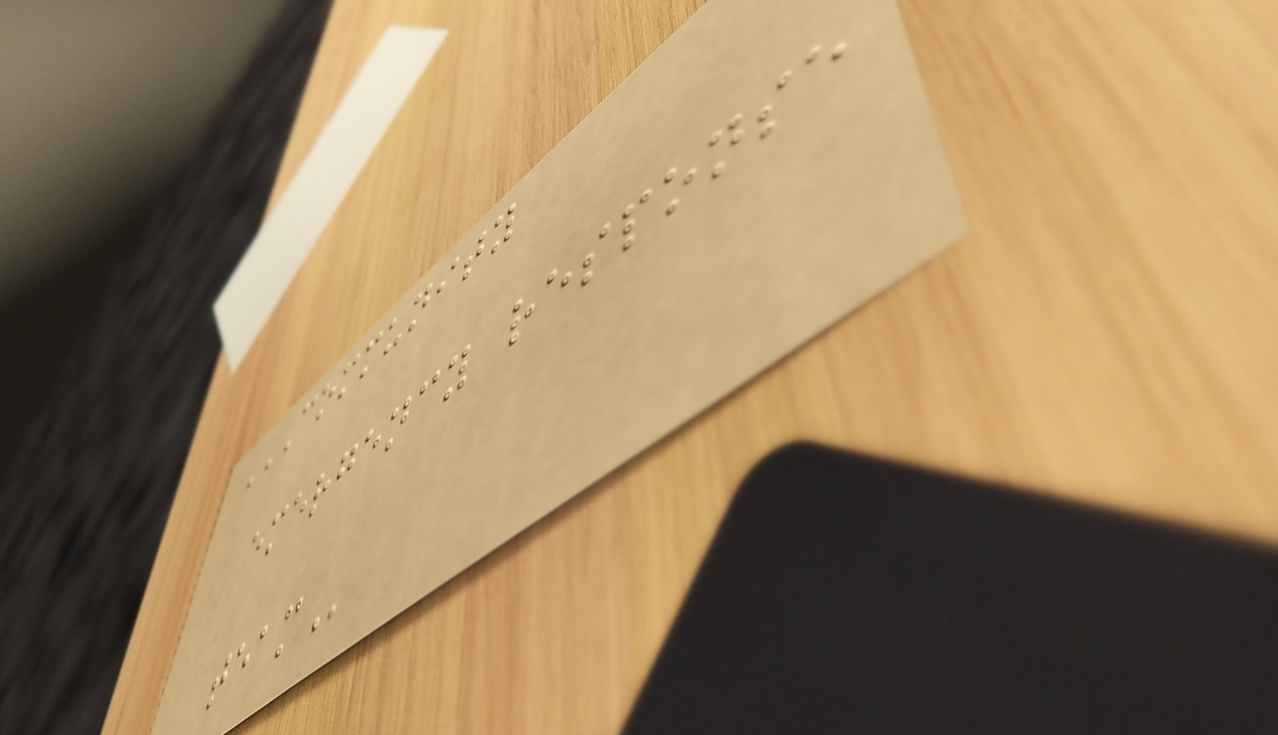COMMUNITY
EMERGENCY RESPONSE
TEAM
